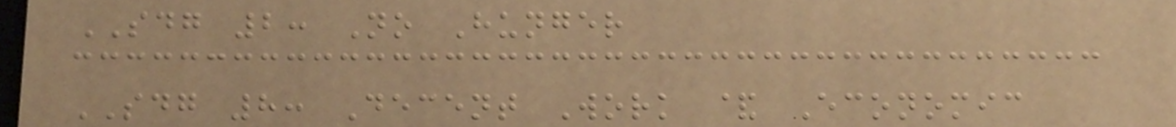SDG 2: No Hunger
SDG 8: Decent Work & Economic
